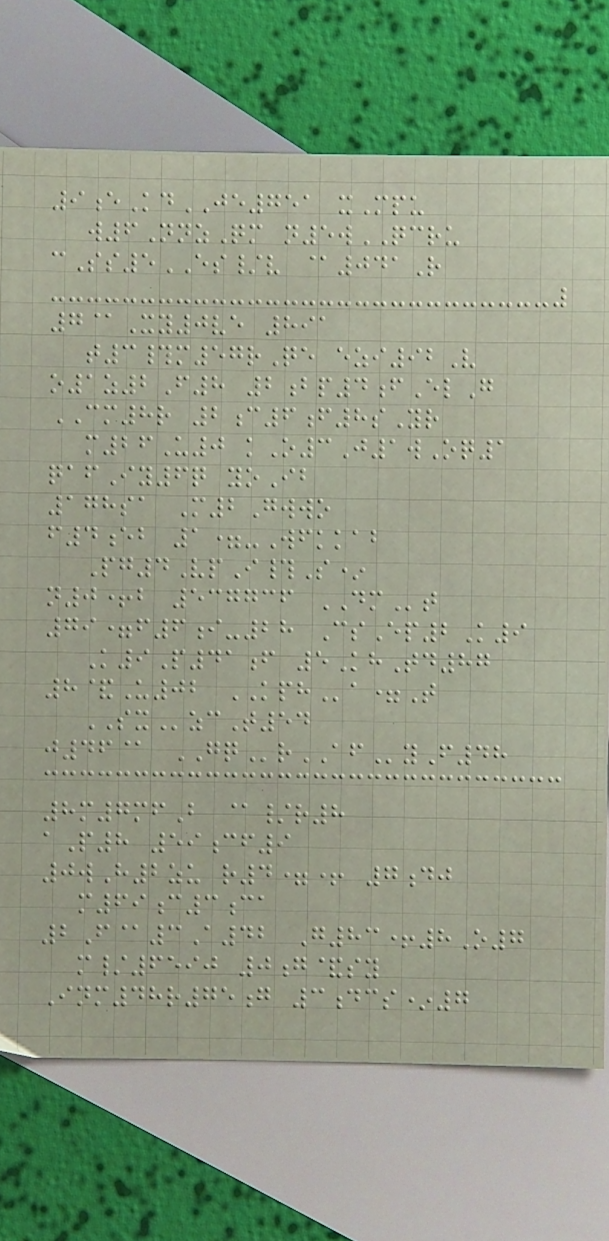9eKdJE751 xMpu
w6NnzQm n5wQCRU
cSs5ES/v @041R
7@Xy0ve 891
t3#m57rQe ezi92V
o1z2F8 2bp4fElG
CM8r 2c6f8sYr
m26U0 kO3J1wOq1
qafIy6q yoIb
178sa M2Gwwo
f4eb 1=-Wfkkab
Pg4VpI#S*
n0+b 537736 DMt
79=f6i-28 CsEp2K9
K9P41f 5KhTd87
8&U02 KPHa=T
SXzcT54
j46@ GQrAFyF48
8m7mfB @/r8
aP8 59cf9
0wH2zu r4=+ 7dj
m69c3ca
2F@3A42 G83+8O7
m/6590 0g&sy
Inm48r75g 3dcs*7
